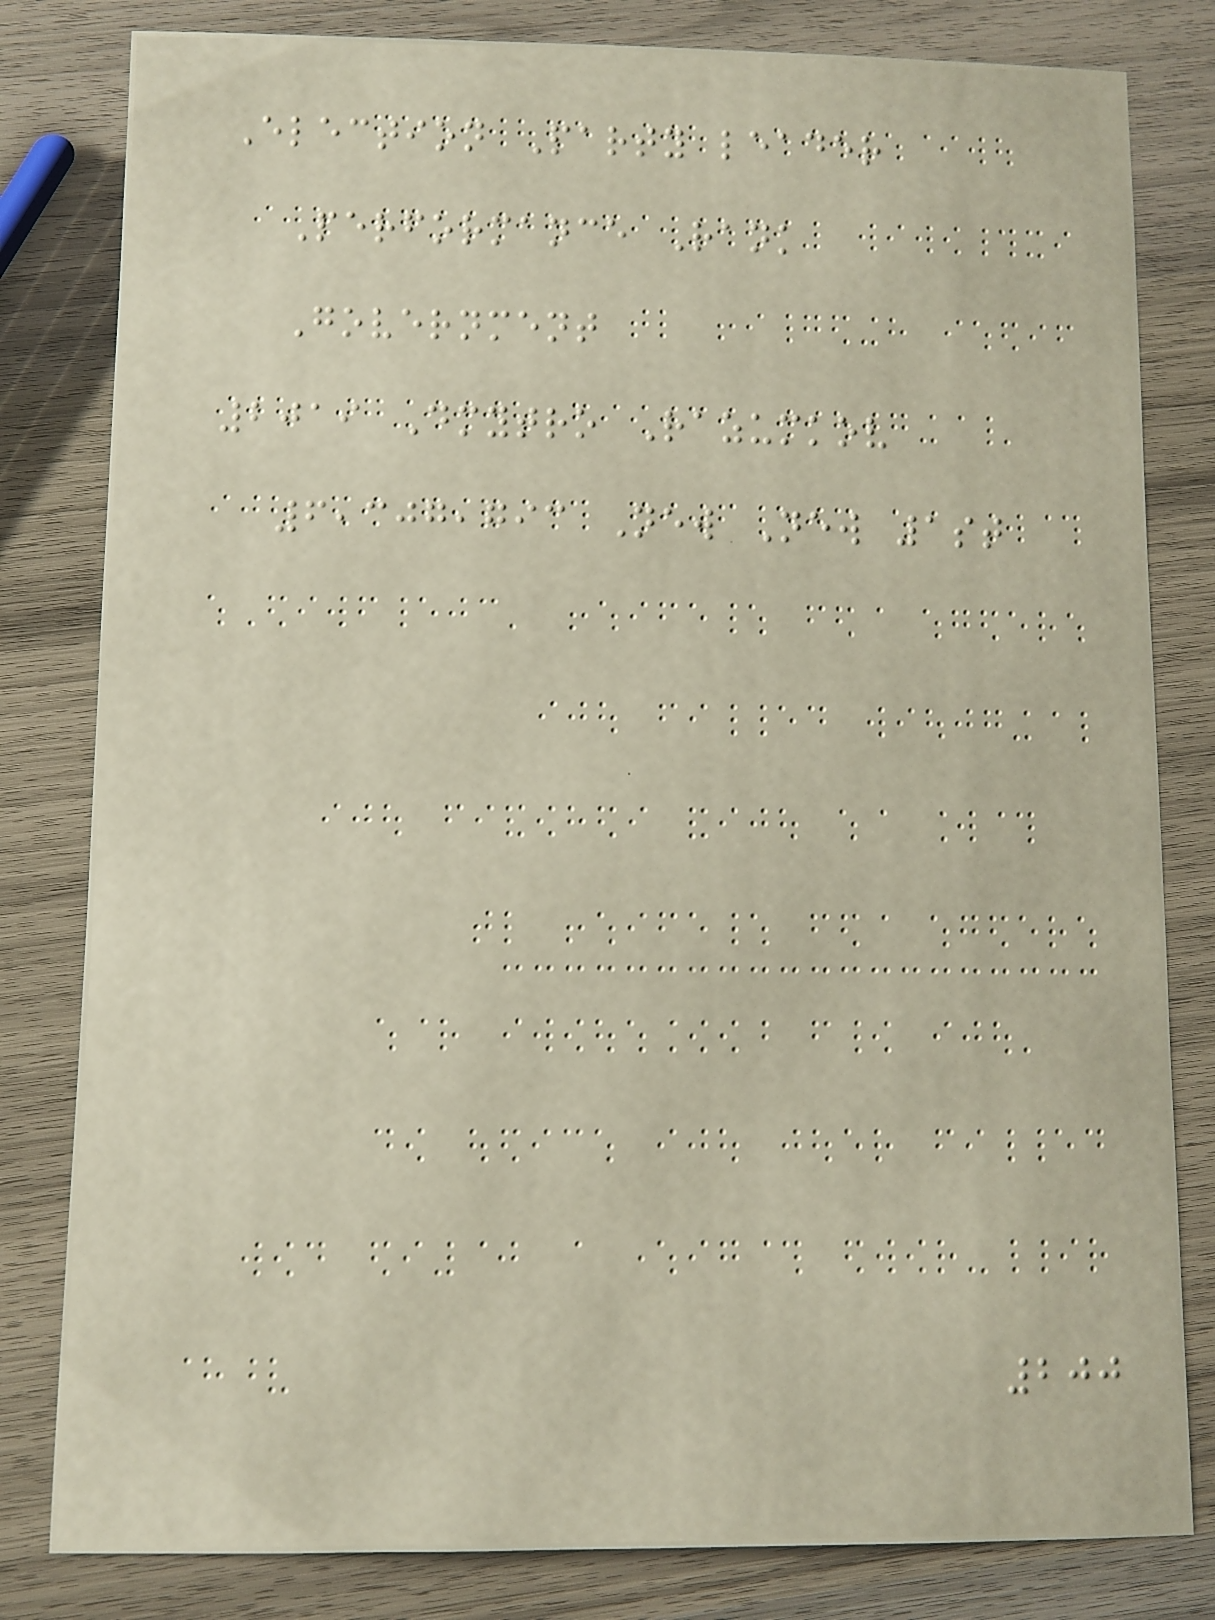Election Party leader
Performance Rank
Government
2019 Dmytro Razumkov
6,307,793 New New 1st
200
